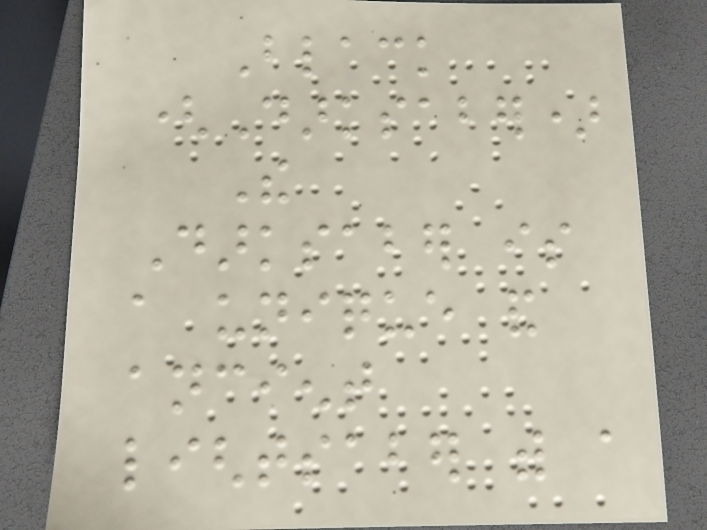Black
(Darksaber)
The
Darksaber is
a unique and
ancient
lightsaber with a
